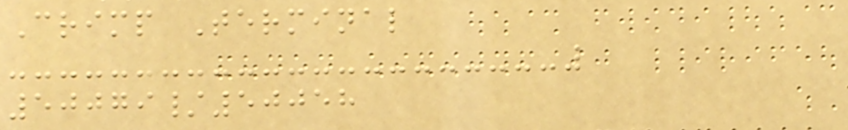Crimp Terminal
50079/50058
